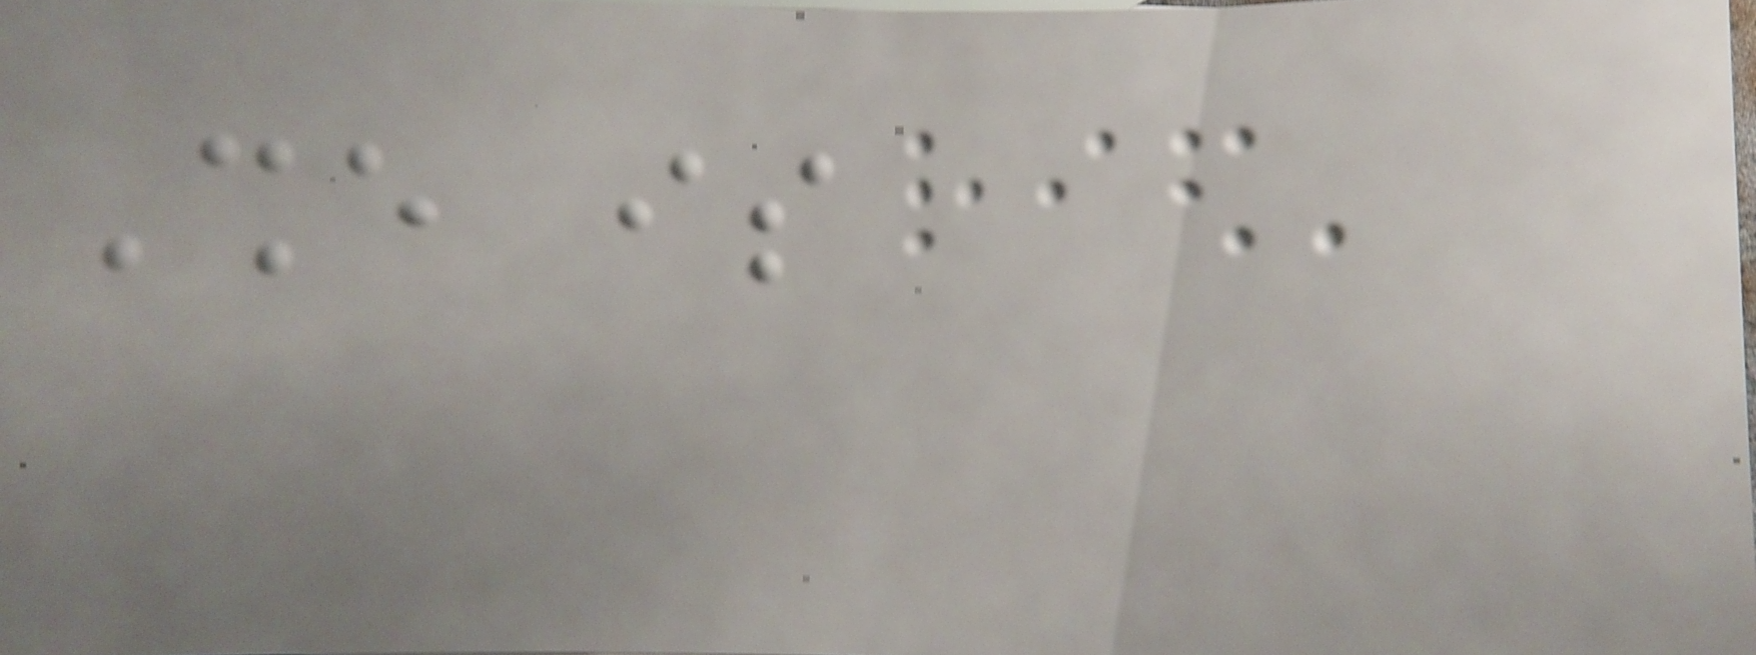She is
